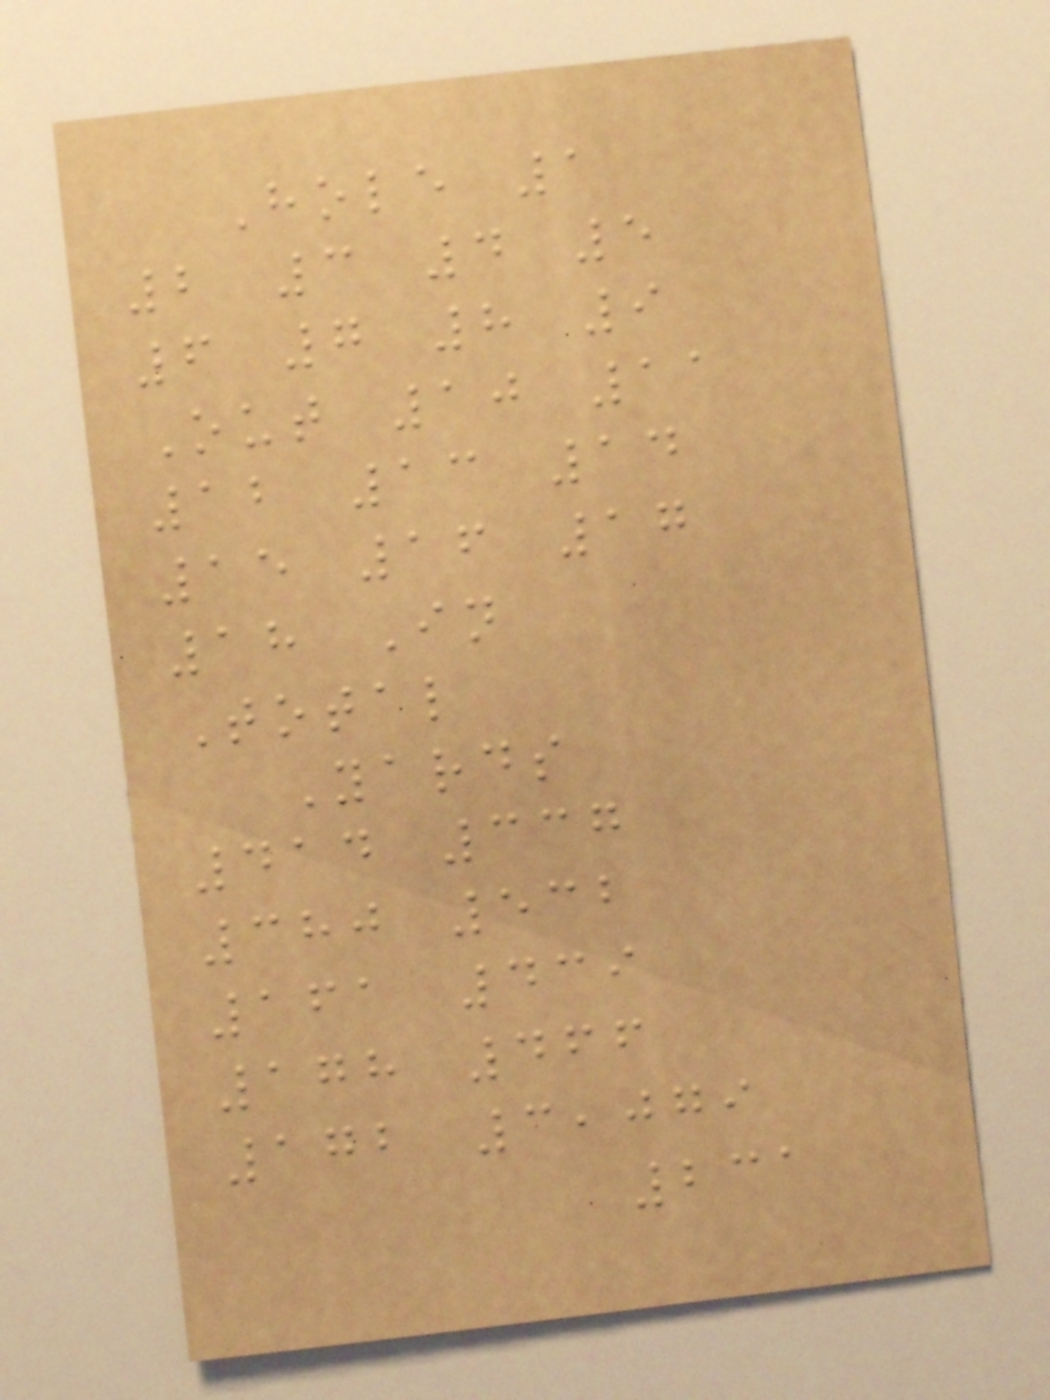Hole 1
2 3 4 5
6 7 8 9
Out 10 11
12 13 14
15 16 17
18 In
Total
Yards
414 337
380 532
161 439
178 466
172 3,079
231
